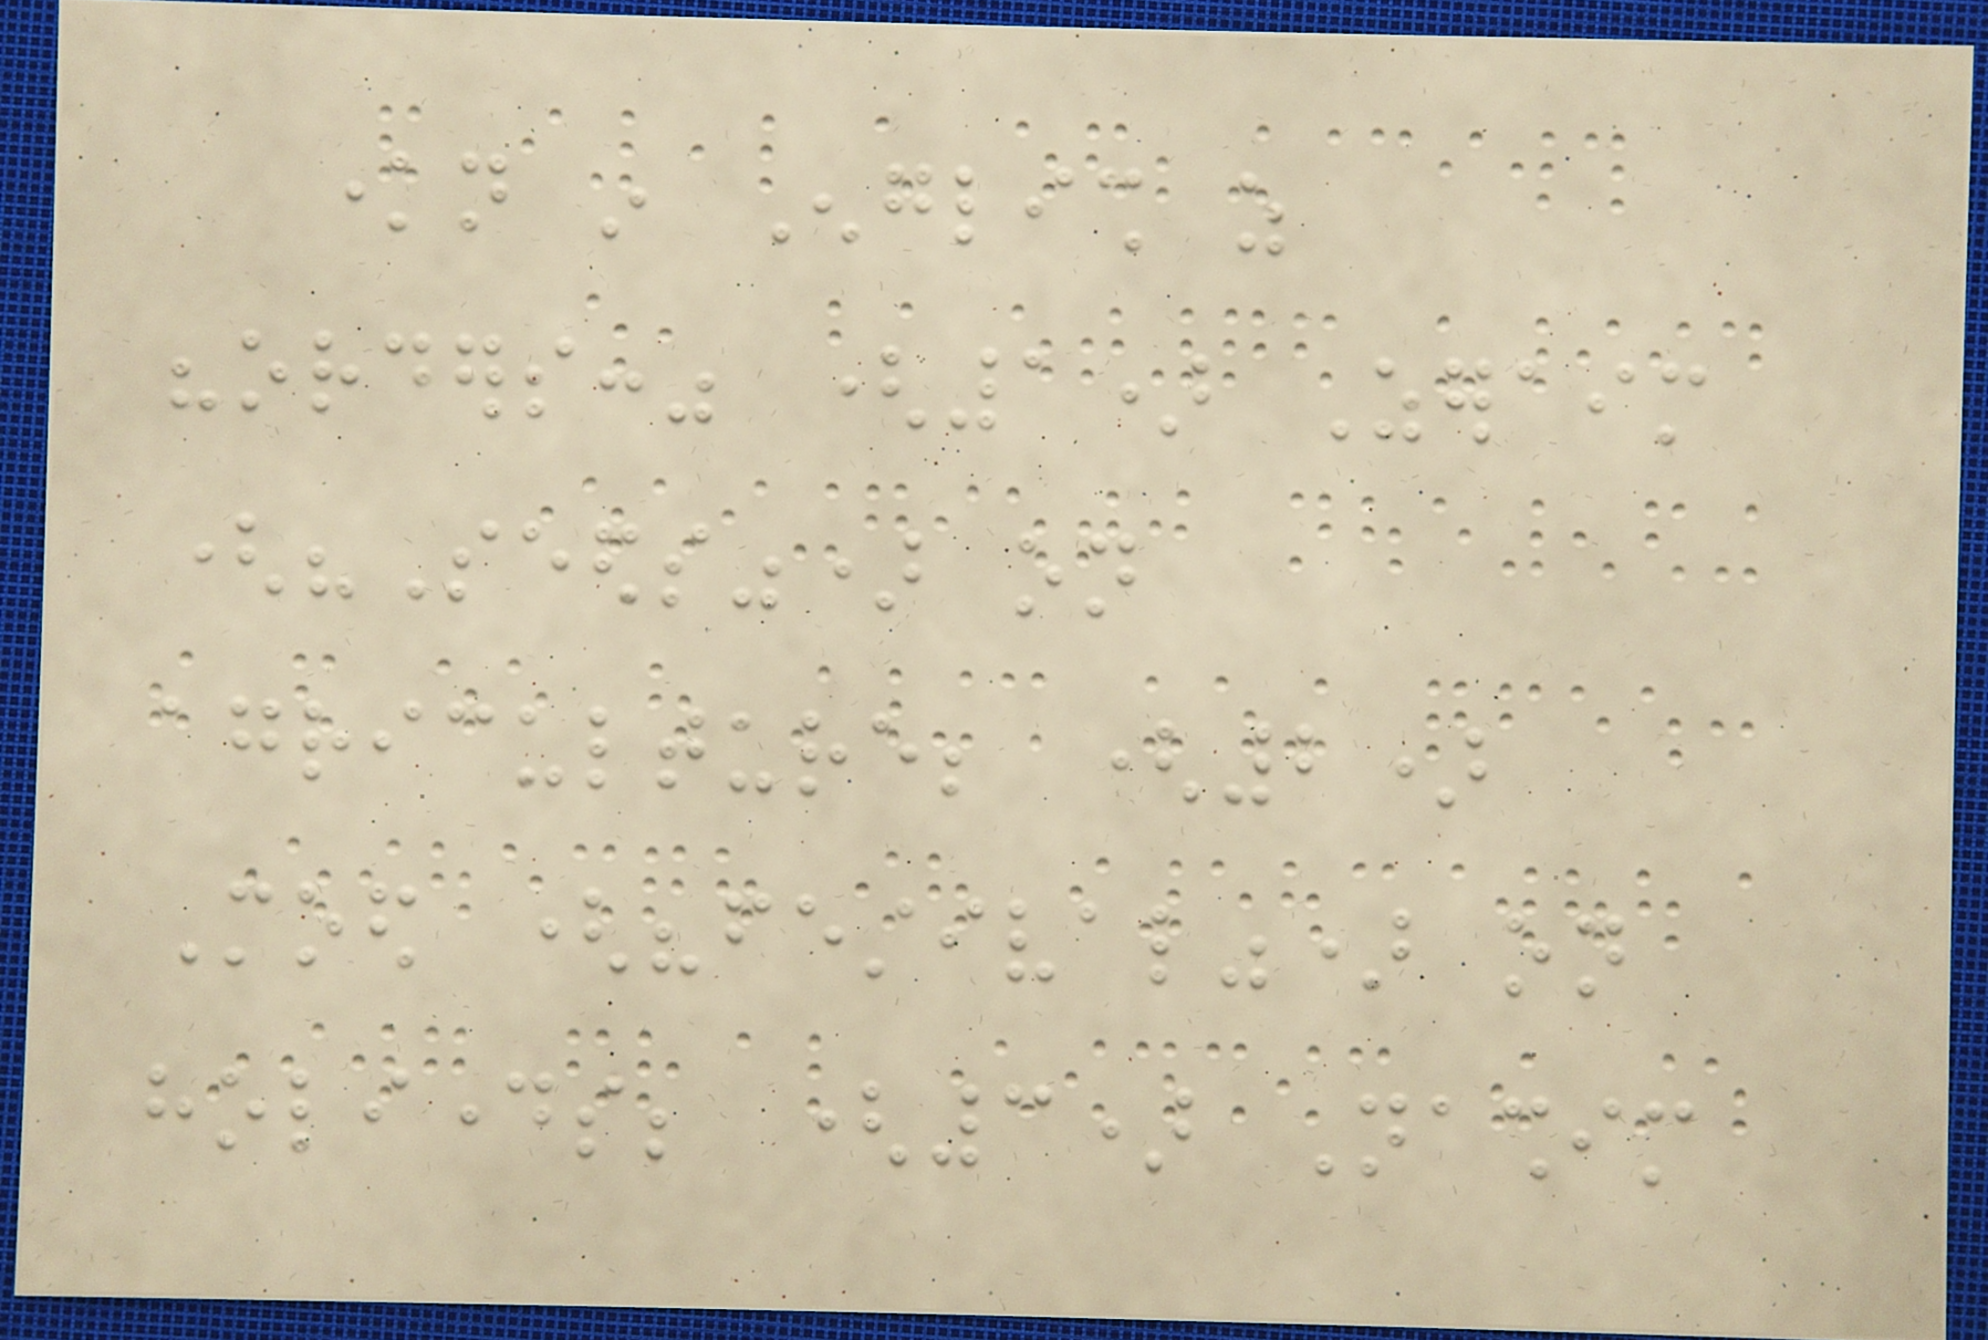known in English as
"orders:" (1) Zeraim
("Seeds") on
agriculture; (2)
Moed ("festival") on
holidays; (3) Nashim
